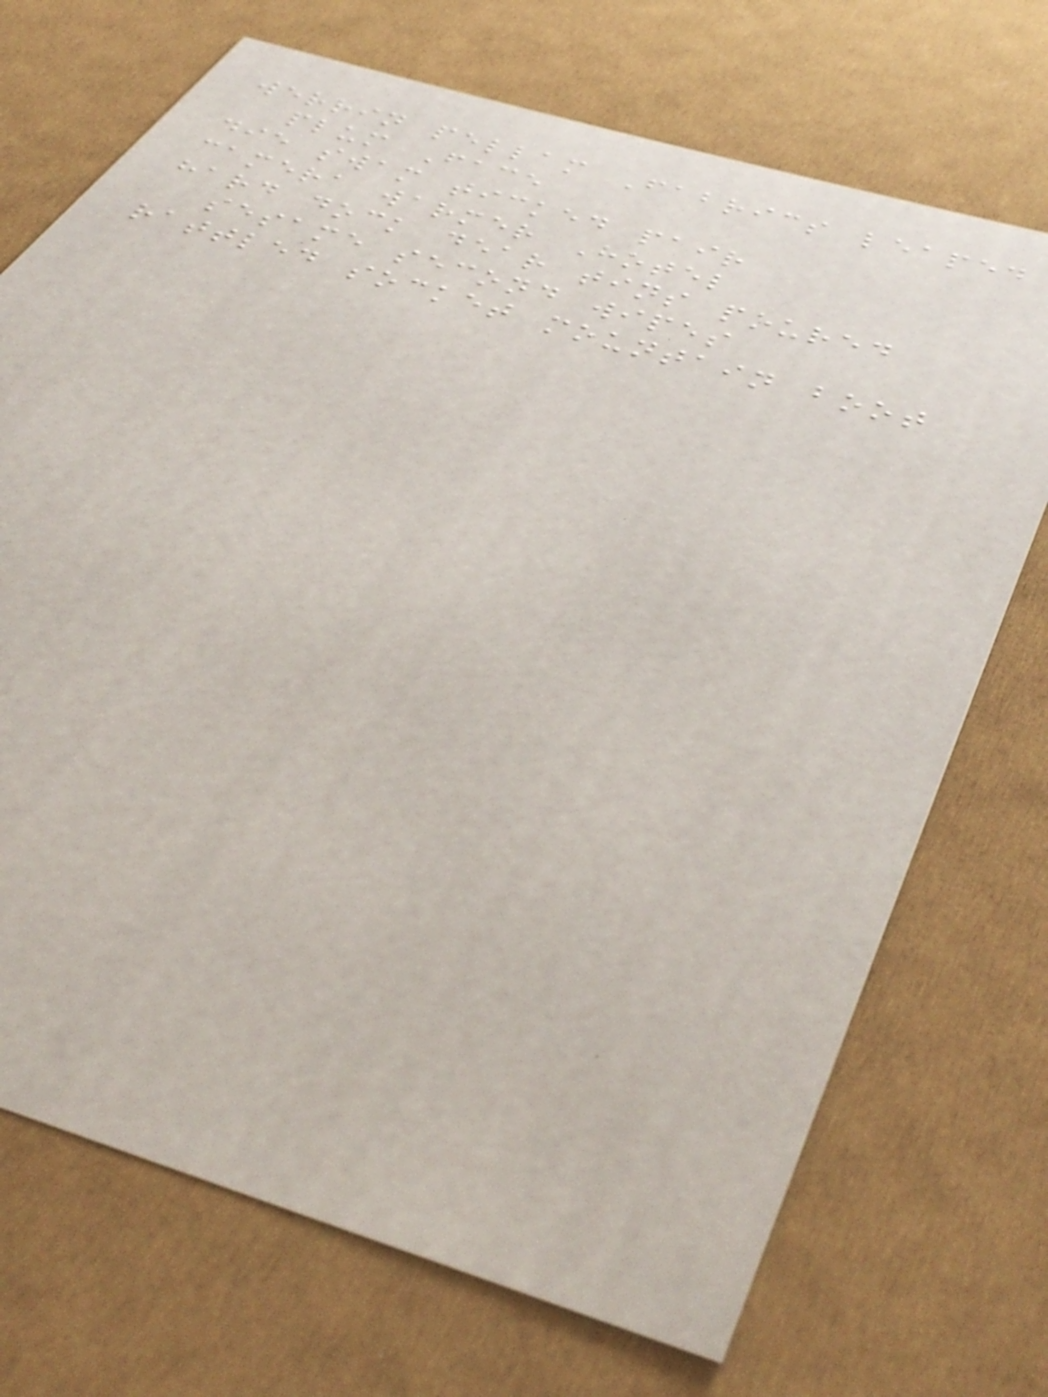werrin pellam Fabrics leaped
plum Face
die swam ticked pair
camera warmer Hotel
hard dock dear tins poured
sesame second wipes
rattled socket mountain boot
